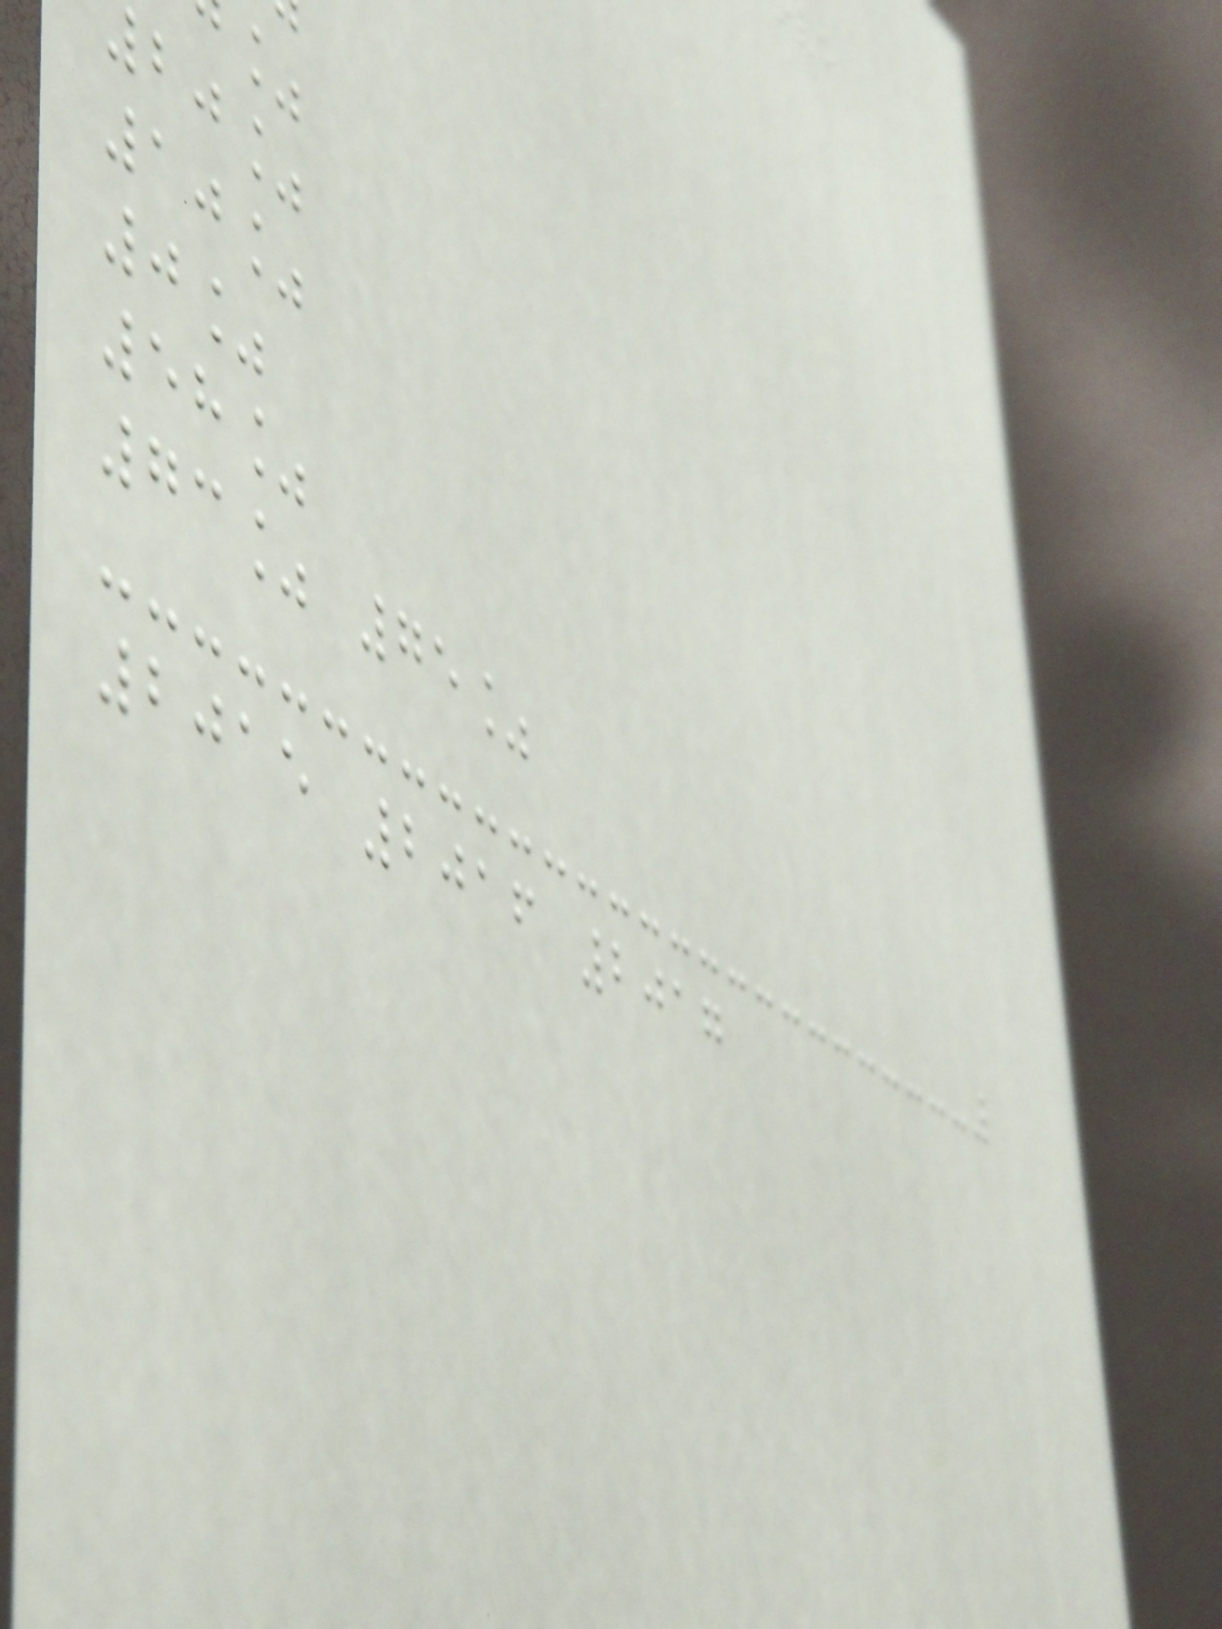bj%
10%
0%
58%
73% 75%
2015 2016 2017
